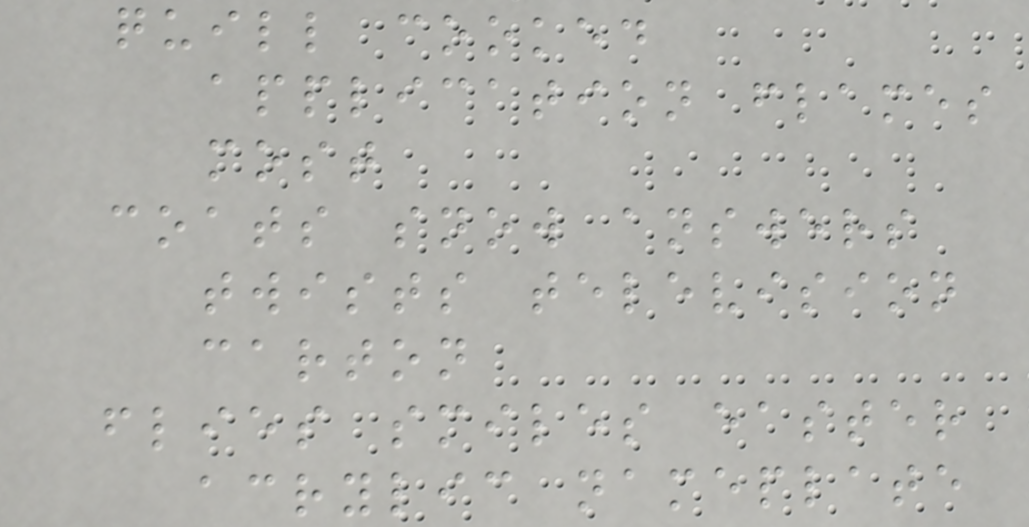quill cooked
application flames
most
coats snow answers
twists television
carton
flies smiles easter
acrylic nameplate
